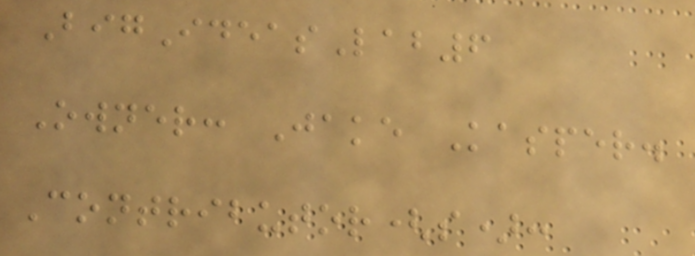BigIdeasLab6
Owner: Jake Kasper.
Contributor(s):
